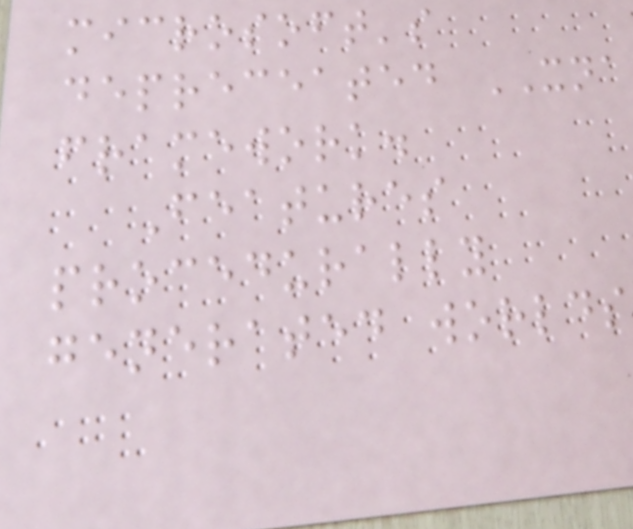microsoft's
depreceated XNA
framework.
Features
procedurally
generated worlds
